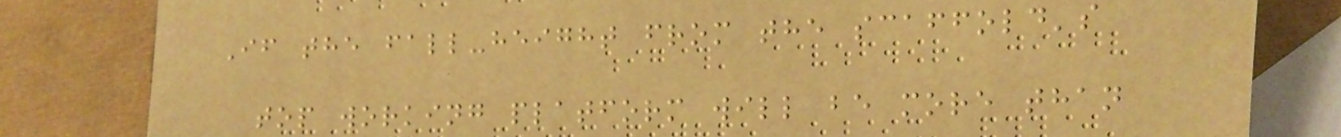If the fall-height from the scaffold's
top working platform will be more than
